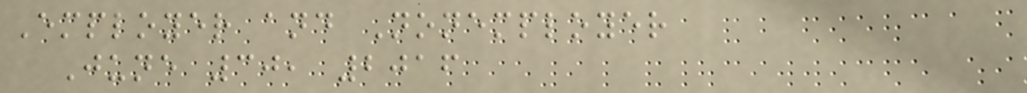Employer and Nonemployer
June 30, 2016
